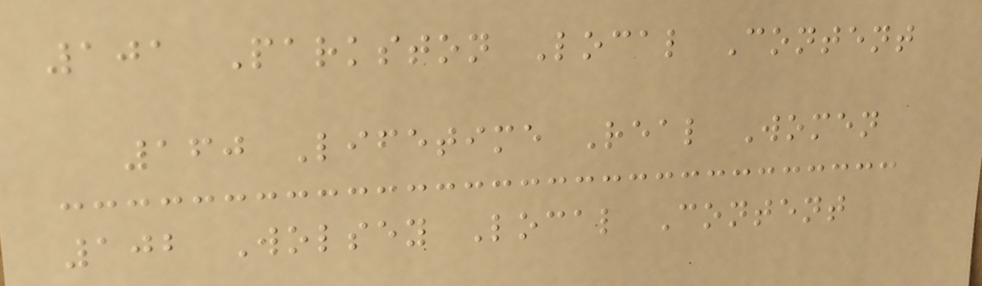101 Parkston Local Content
160 Lifetime Real Women
102 Wolsey Local Content
